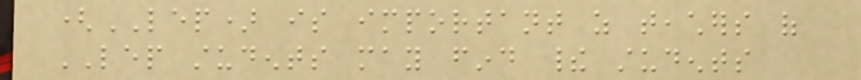(LEP) is important as teachers of
LEP students may find their students
